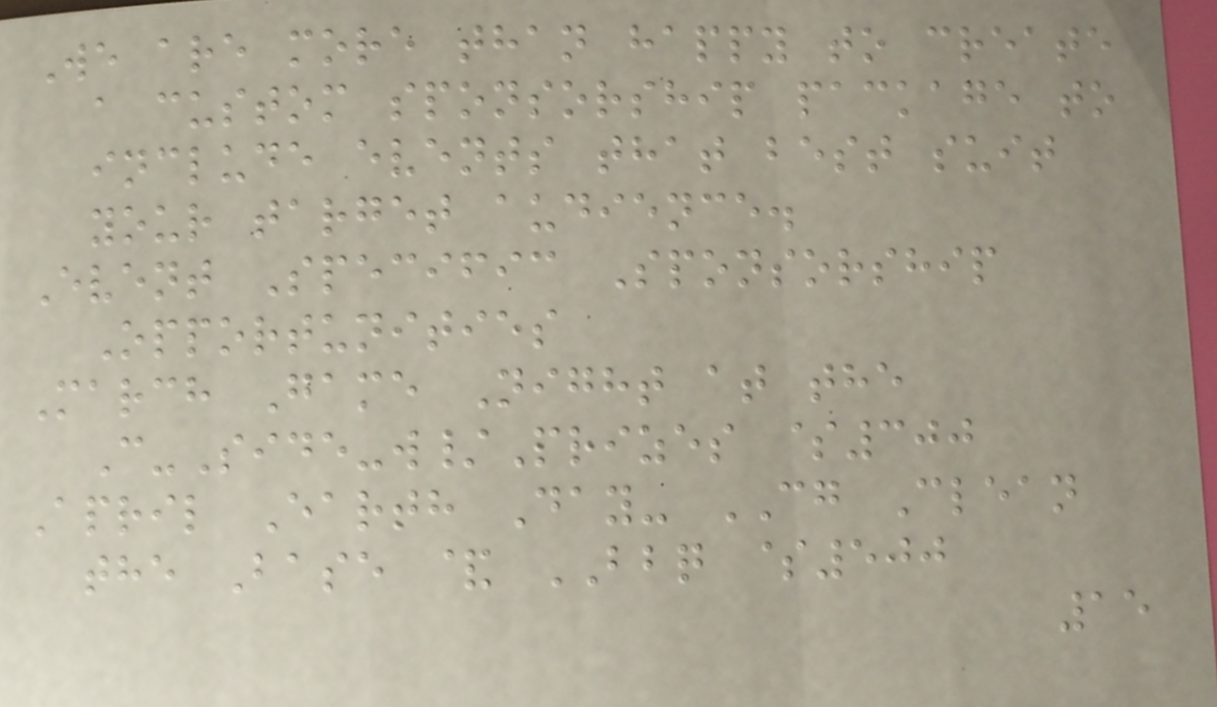We are more than happy to create
a custom sponsorship package to
include events that best suit
your target audience.
Event Specific Sponsorship
Opportunities
March Game Night at the
C-Side-w/Prizes $300
April Earth Day- CG Clean
the Base & BBQ $500
15
